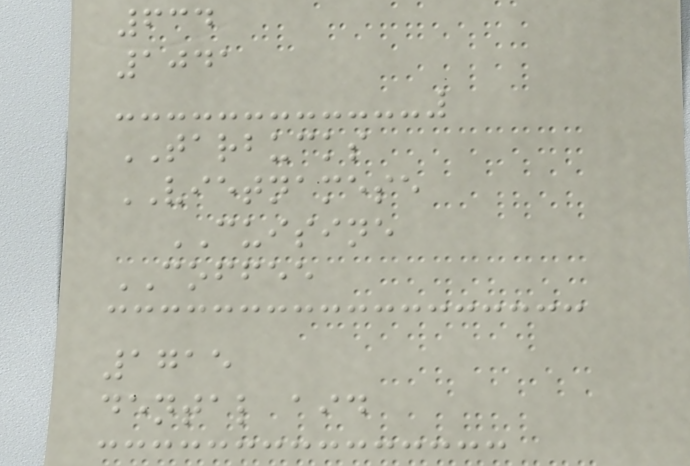634
1041
TARBUCKS
VIETNAMESE
CUISINE
COFFEE
1715
dental aid
